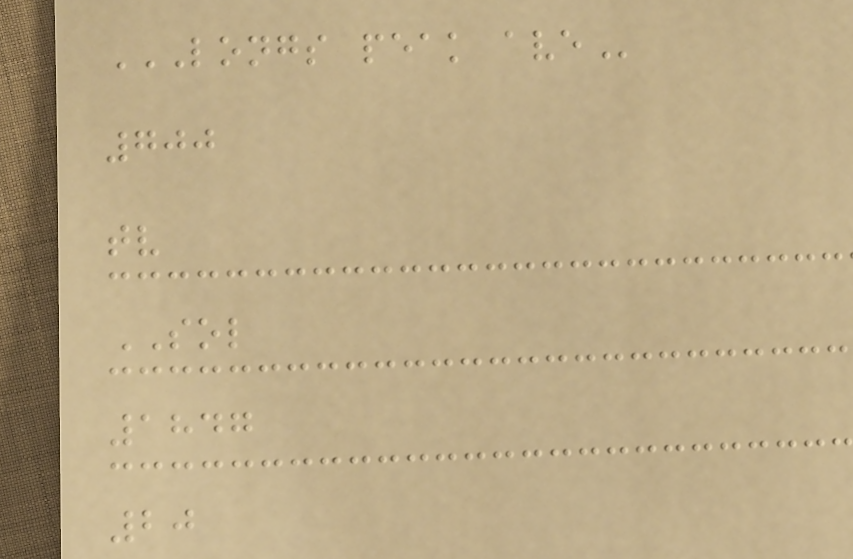LONGS PEAK AVE
700
tv
SOL
1847
20
